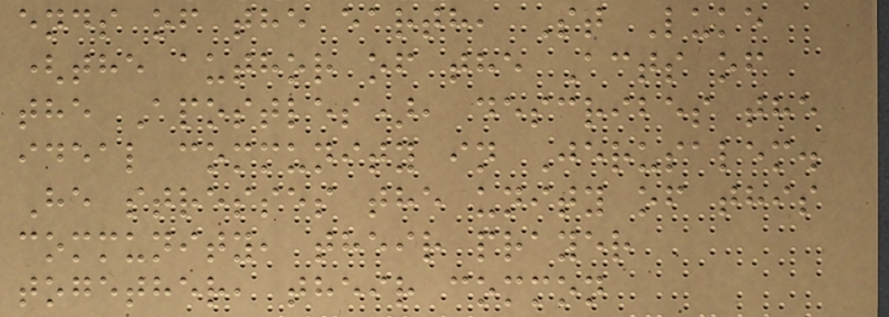ends of the earth, St Luke
(the author of the Acts of
the Apostles), describes the
ideal community in Jerusalem.
He stresses the unity of this
community, their prayer
together, their common
